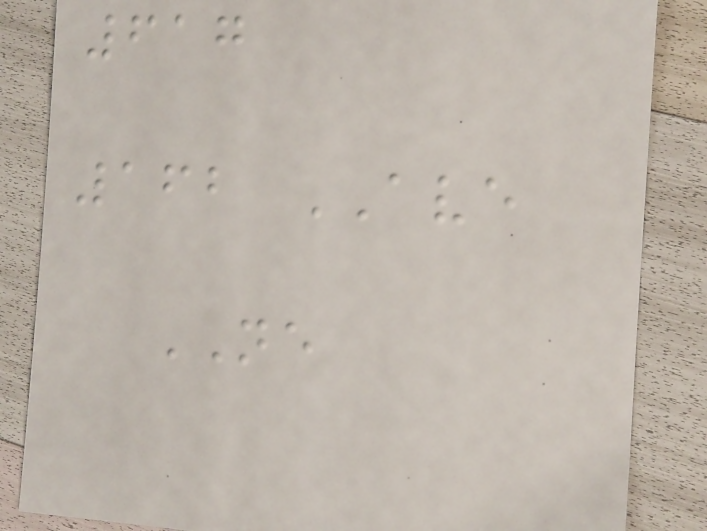617
162 AVE
NE
